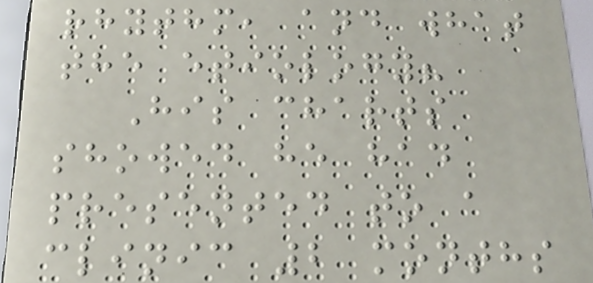rhythm, and what
the etiology?
His charts
showed he had
presented to a
clinic 2 months
